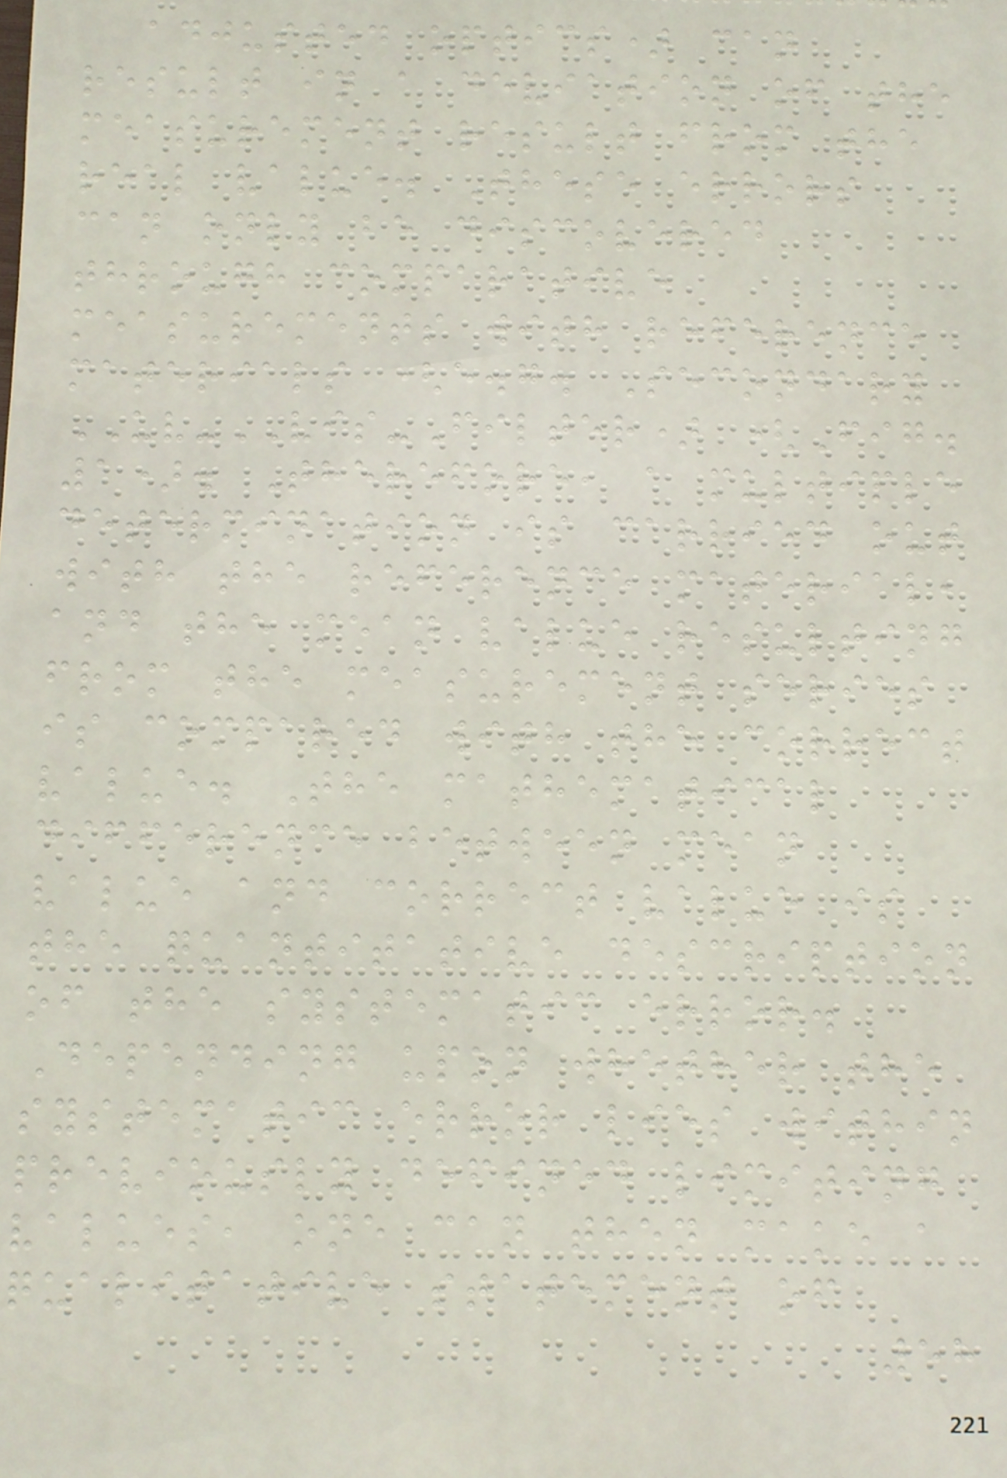adjusted optics) can
result in a deviation of the
measurement result from the
real value. These errors
can only be discovered
through comparative
measurements with reference
materials (e.g. Secondary
UV-VIS-Filter) (Fig.
1). Therefore, a multiple
determination is carried out
with the reference material,
and the mean value resulting
from the measurement series
is compared with the correct
value. The mathematical
difference between mean
value and correct value is
the quantitative description
of the systematic error.
Depending upon whether the
systematic error lies within
previously defined limiting
values, one can then make a
qualitative statement of
58
